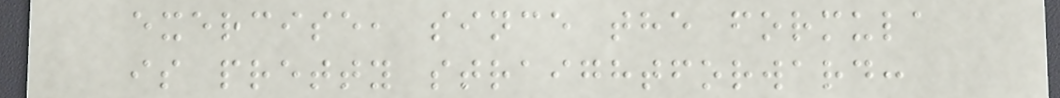exercise, since the formula
is pretty straightforward:
